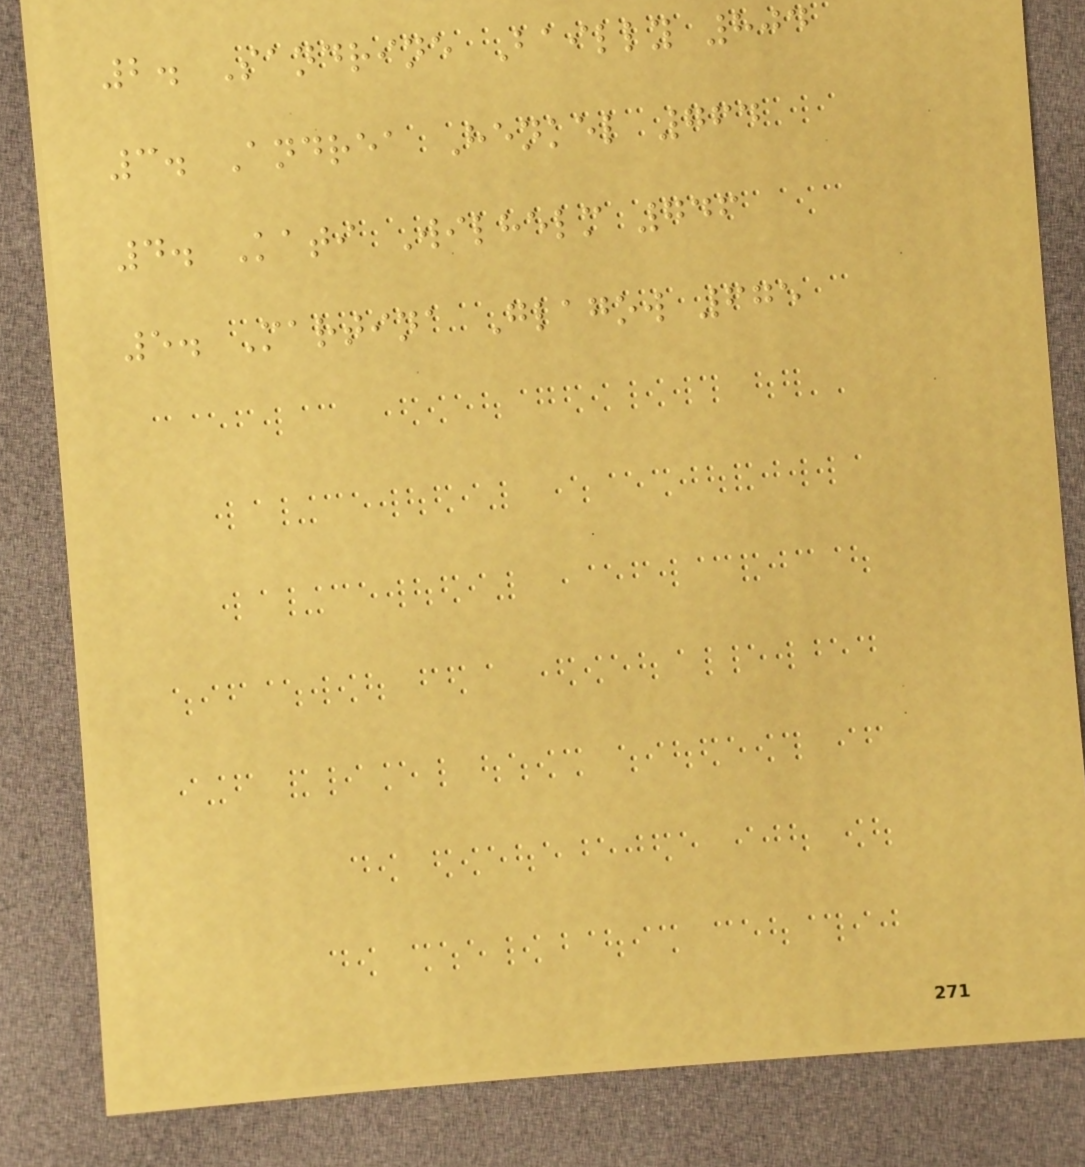2. Sandrine Bailly 804
3. Andrea Henkel 764
4. Kati Wilhelm 746
5. Martina Glagow 675
